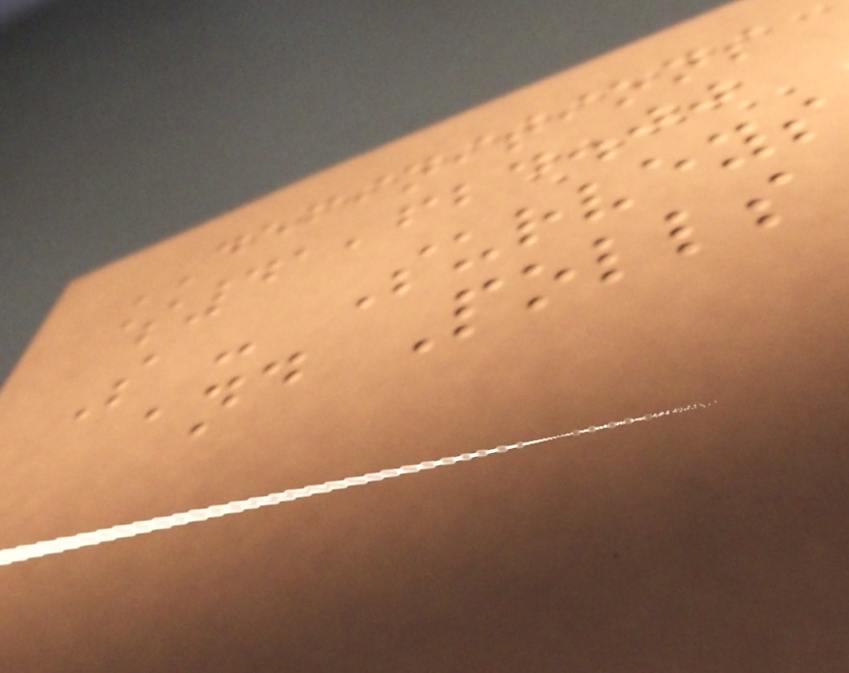DEFINITIONS
$41,624.00
S - Surveys
and Polls
